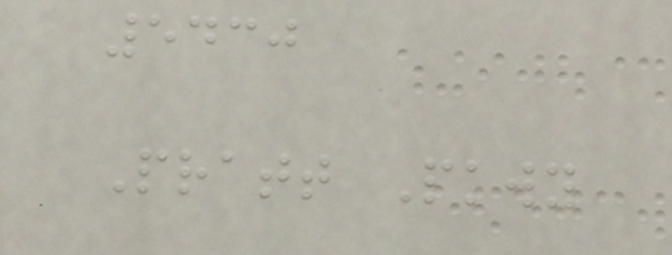5430
Pratt Pkwy
